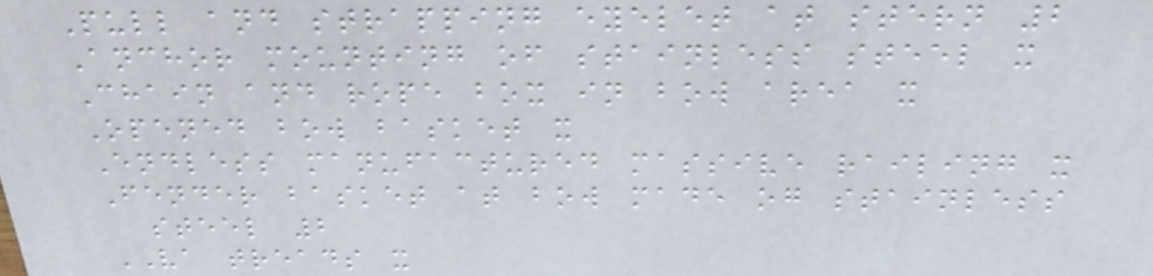Pull and strapping eyelet at stern 2
Anchor mounting of stainless steel x
Chain and rope box in bow area x
Opened bow basket x
Endless manufactured massive railing x
Fender basket at bow made og stainless
steel 2
VA treads x
